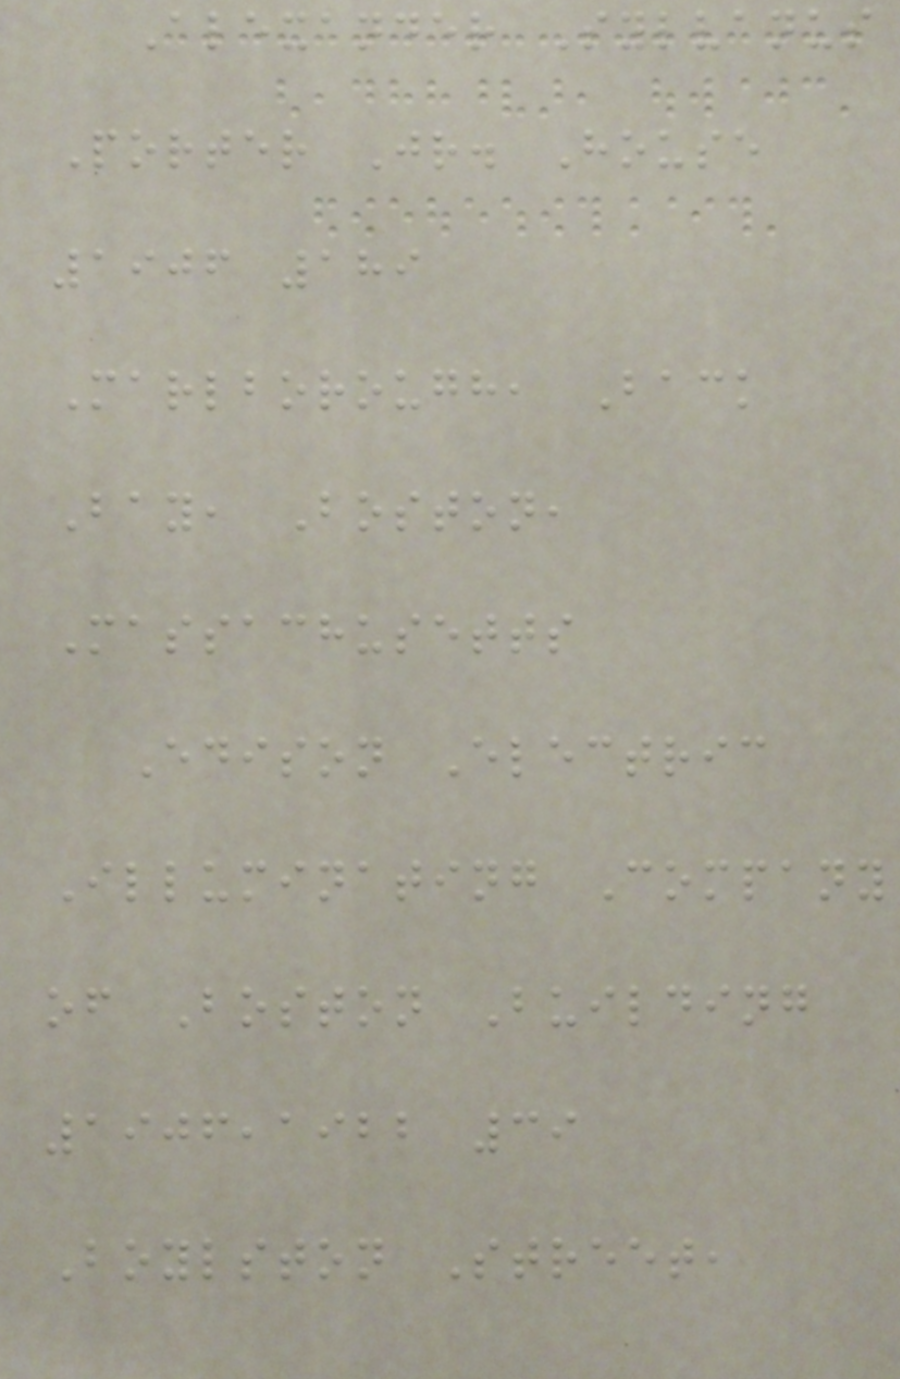Alexander Sylvanus
Porter Jr. House
1906 189
Marlborough, Back
Bay, Boston,
Massachusetts
Edison Electric
Illuminating Company
of Boston Building
1906,1922 39
Boylston Street,
